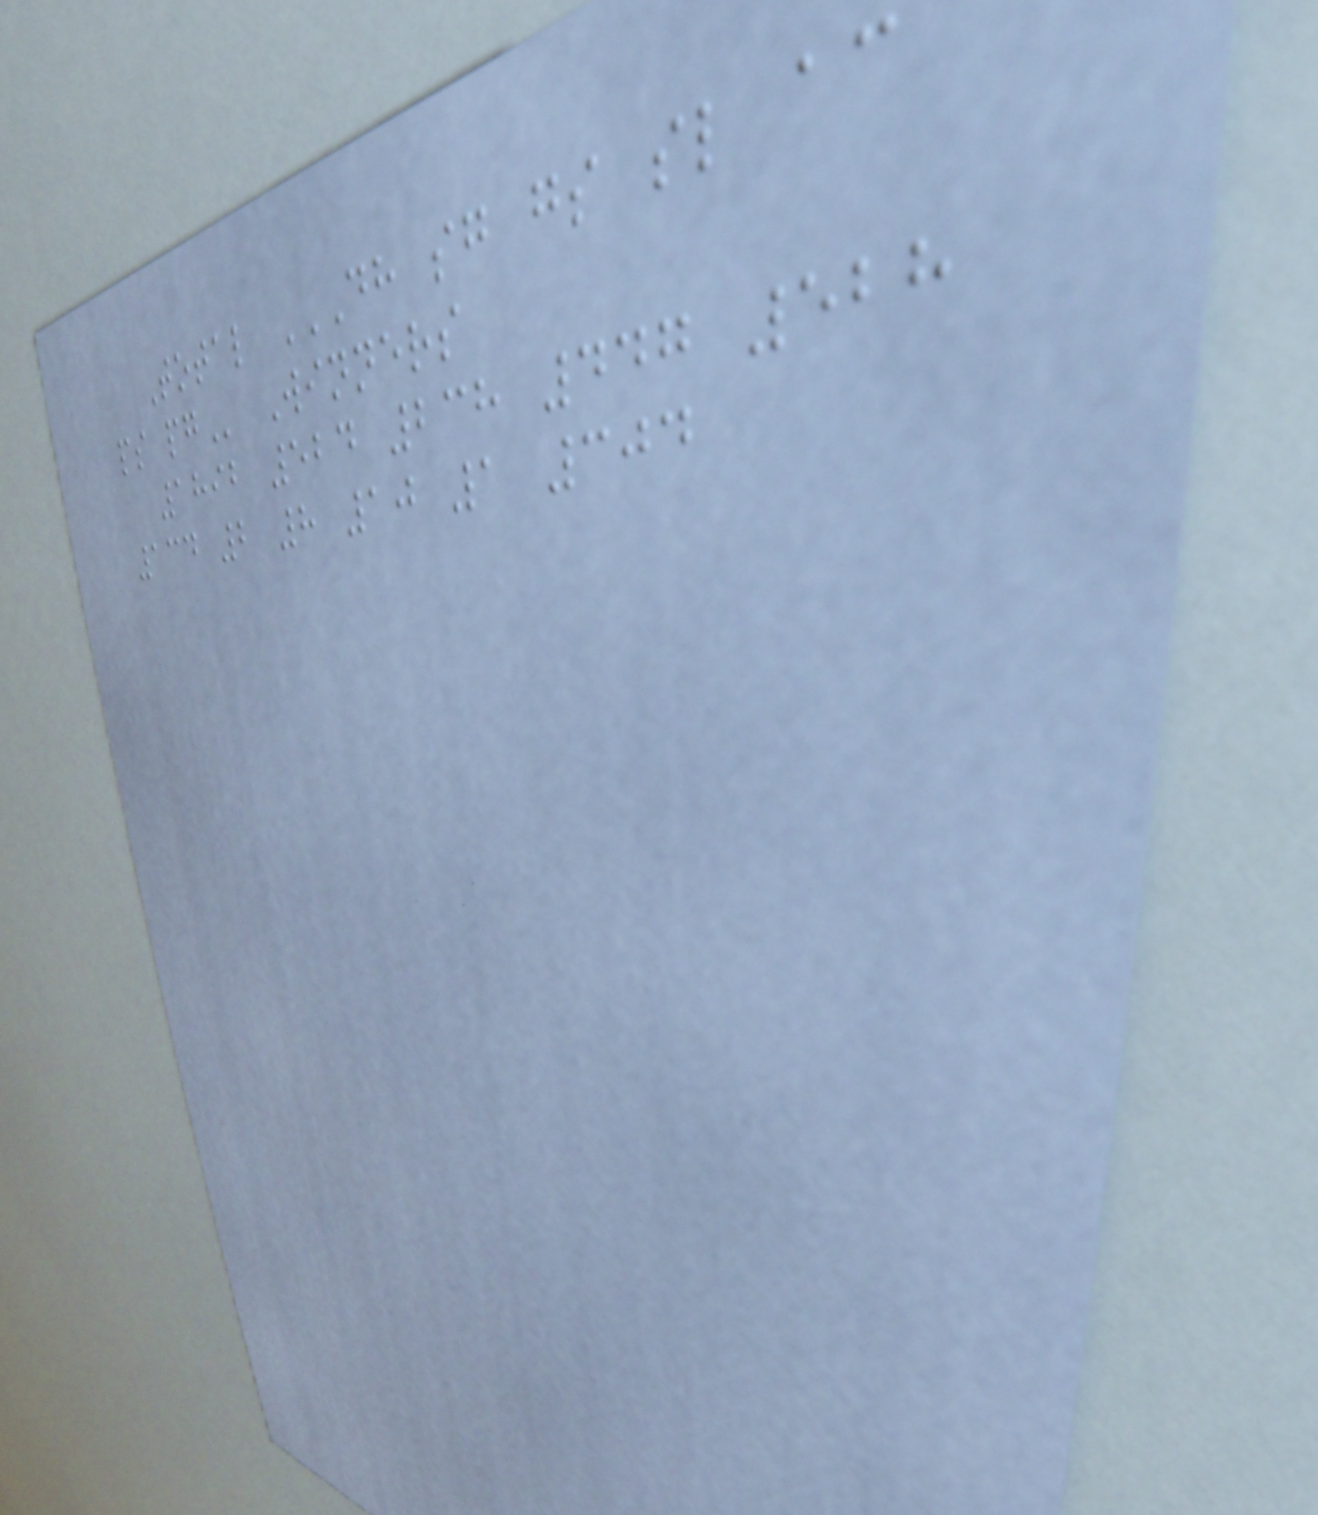Total DH SG GS SL AC
PS PG Winners
1892 524 238 447 528
134 2 8 10 1 304
